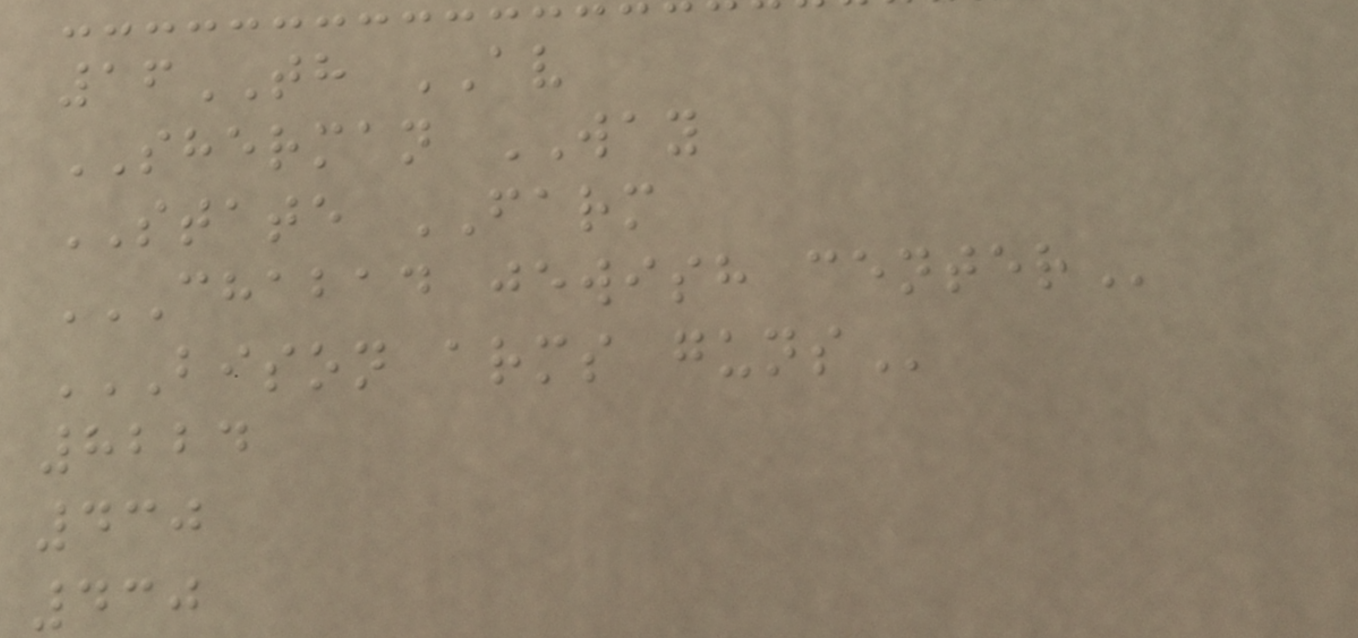16TH AV
SHERMAN WAY
STATE FARM
CHABAD JEWISH CENTER
BISON ARMS GUNS
8224
430
430
